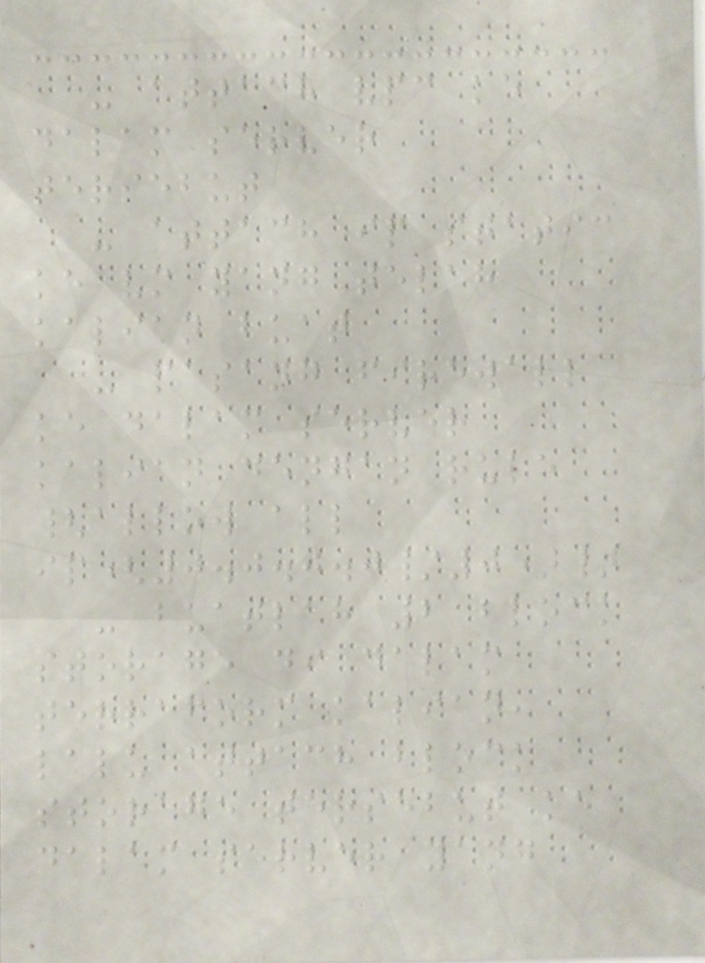- attach vpc ke
dalam server
tersebut
- attach ip static
ke vm yang telah
kalian buat
- pasang firewall
ke dalam server
kalian dengan rule
{allow all
ip(0.0.0.0/0)}
- buatlah 2 block
storage di dalam
terraform kalian,
lalu attach block
storage tersebut ke
dalam server yang
